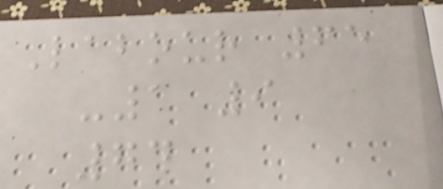Labour 65
-1 9
74
